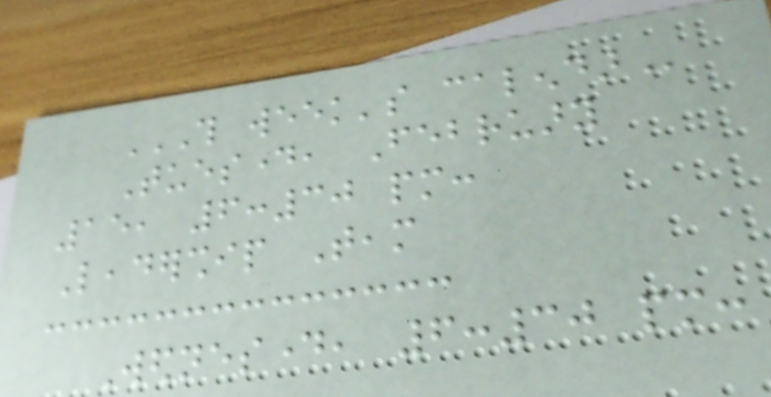THIS WEEK'S CALENDAR
Tuesday, February
15, 6:30 pm:
Leadership Team
Wednesday, 6:30 pm:
